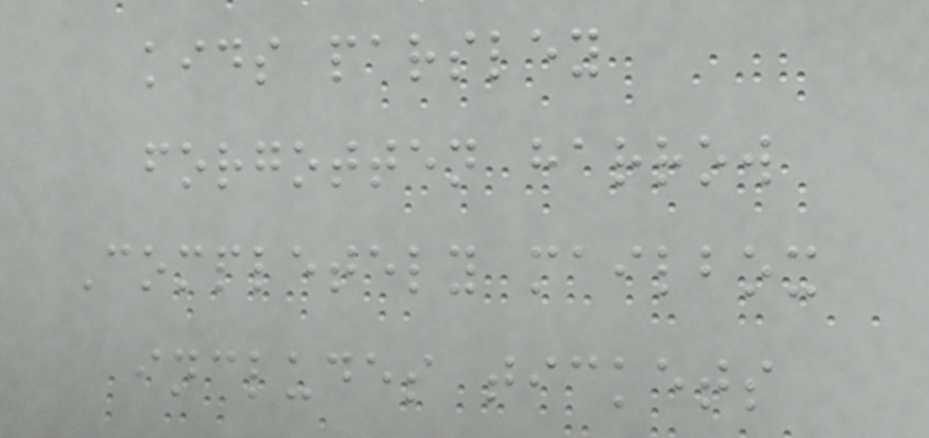kids parsley
forgotten harrow
Completely mailbox
includes tickets
